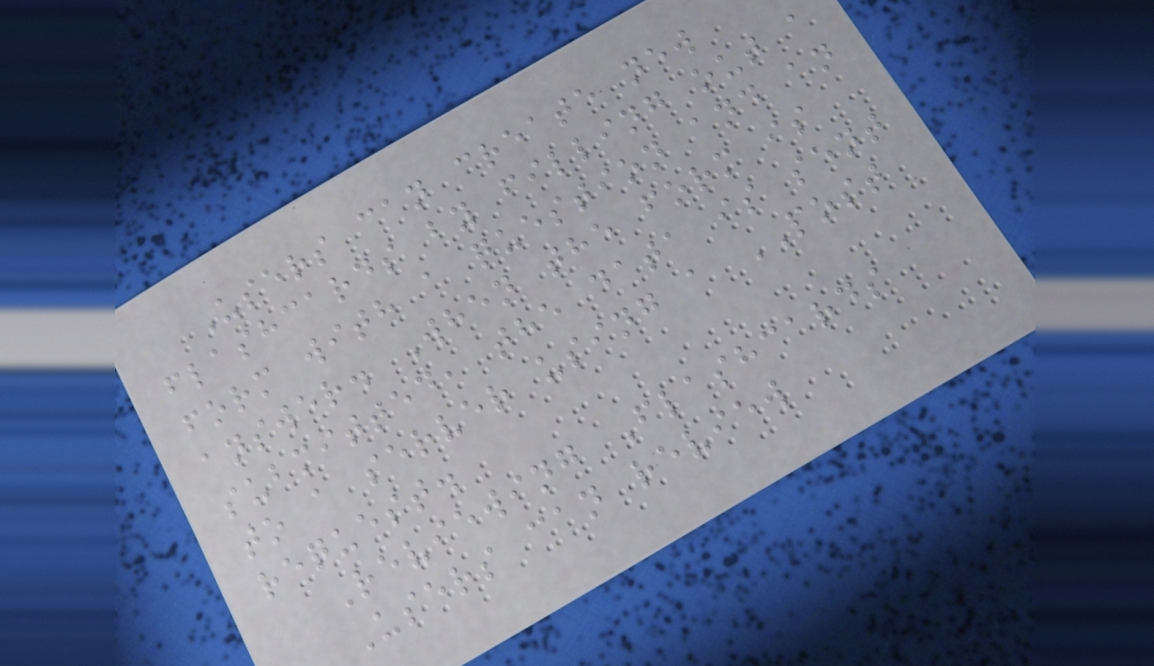Users can create new
flashcards by filling out a
form with a question and an
answer. When the form is
submitted, the data is sent
to a server using a POST
request.
Reviewing Flashcards
Users can review
